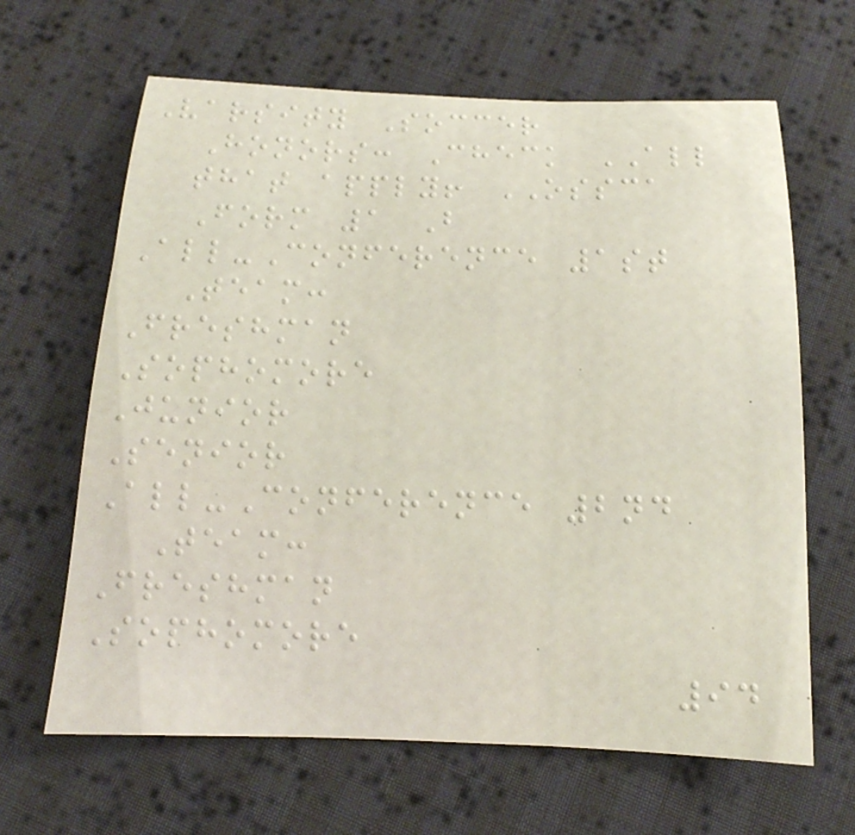Varsity Soccer
Honors: Check ALL
that apply! OSSCA
Form 1 B
All-Conference 1st
Team:
Freshman
Sophomore
Junior
Senior
All-Conference 2nd
Team:
Freshman
Sophomore
94
